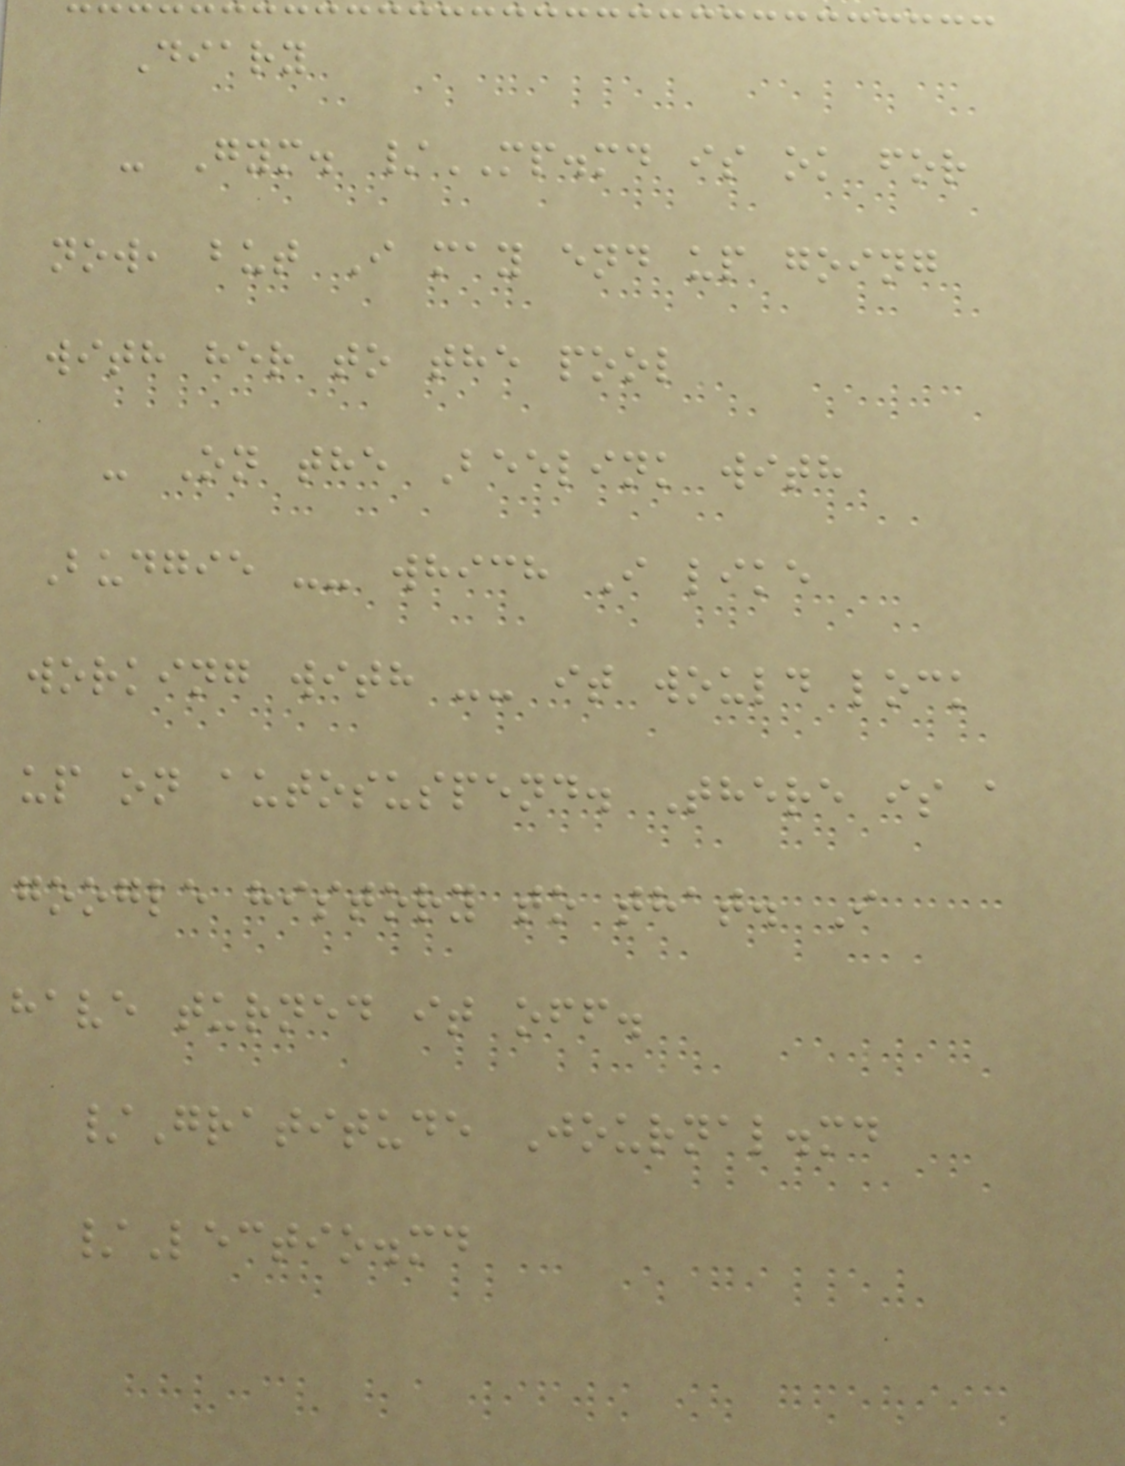Diary
- Gym. /MP.md is ok for
now, but I may end up going
with her to the pool
- On the Beelink with
Budgie -- which I like
working with -- it would lock
up on autosuspend. There is a
google history to that. I
have turned it off.
/Gratitude Journal.md
/Lectio.md
